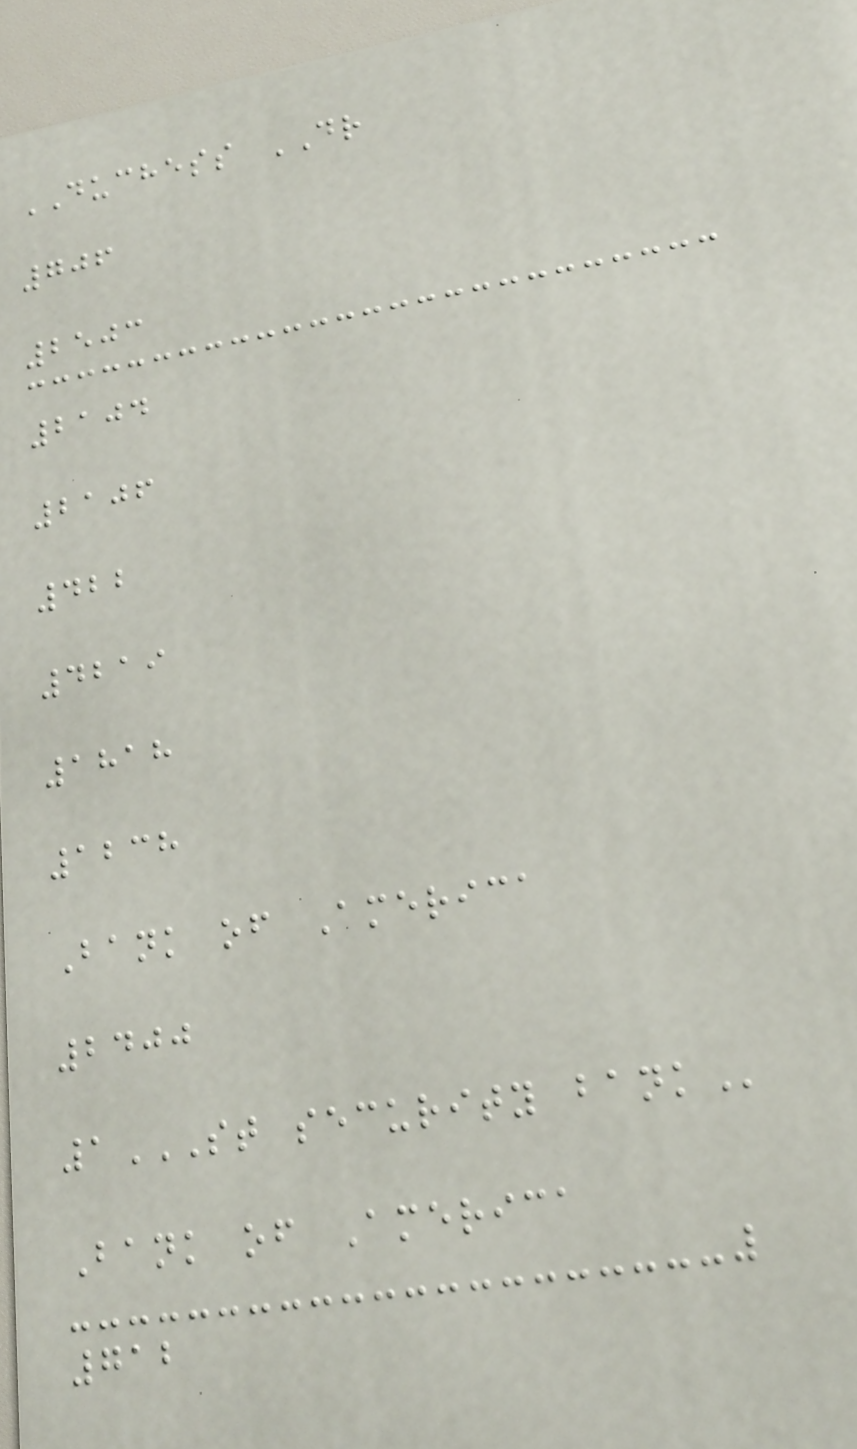DUCHESS DR
706
2503
2104
2106
422
4219
1818
1238
Bank of America
2400
1ST SECURITY BANK
Bank of America
712
